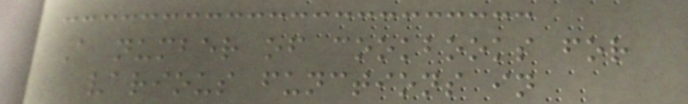A number of cookbooks for
various functions in
